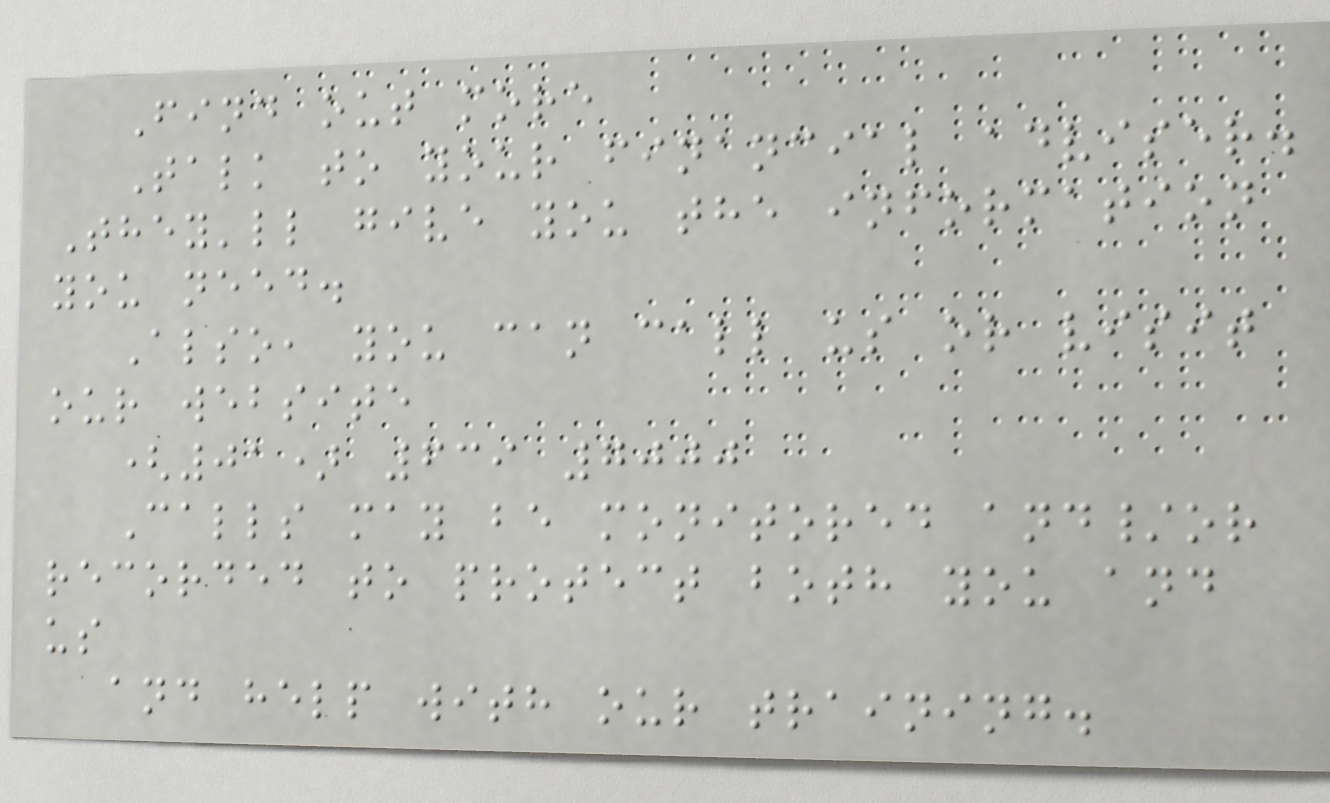Find out more
Talk to your financial adviser.
They'll give you the information
you need.
Also, you can call us or visit
our website
(01) 639 7000
Calls may be monitored and/or
recorded to protect both you and
us
and help with our training.
